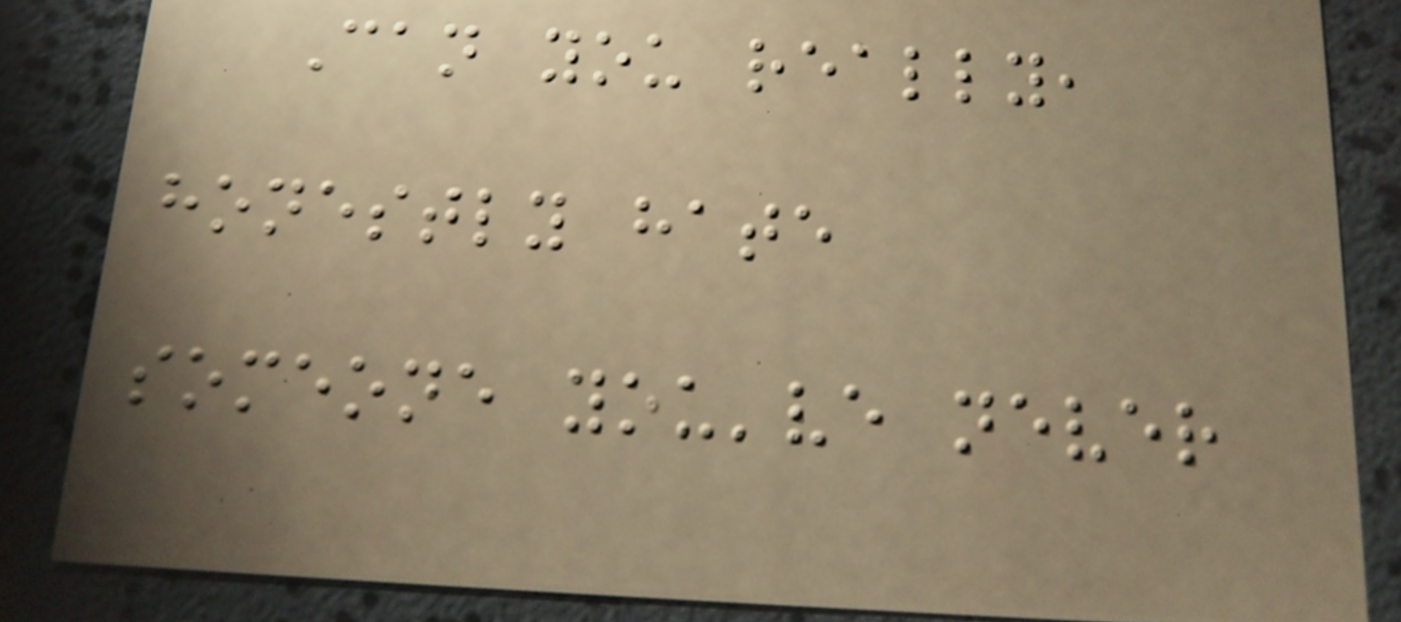Can you really,
honestly hate
someone you've never
